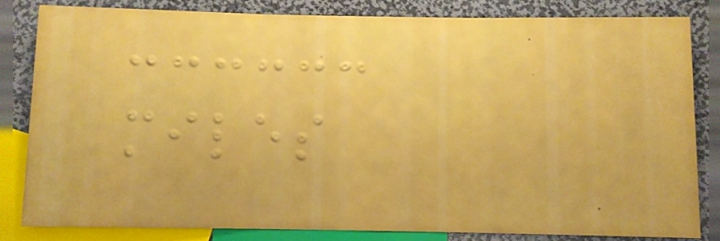miles
